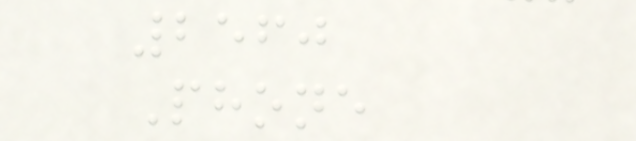2560
Phone
